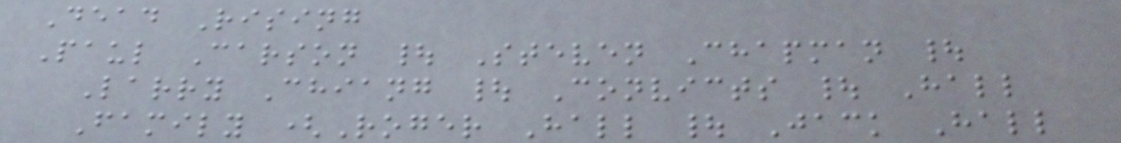Dead Rising
Paul Carson | Steven Chapman |
Larry Chiang | Convicts | Hall
Family (Roger Hall | Jack Hall
